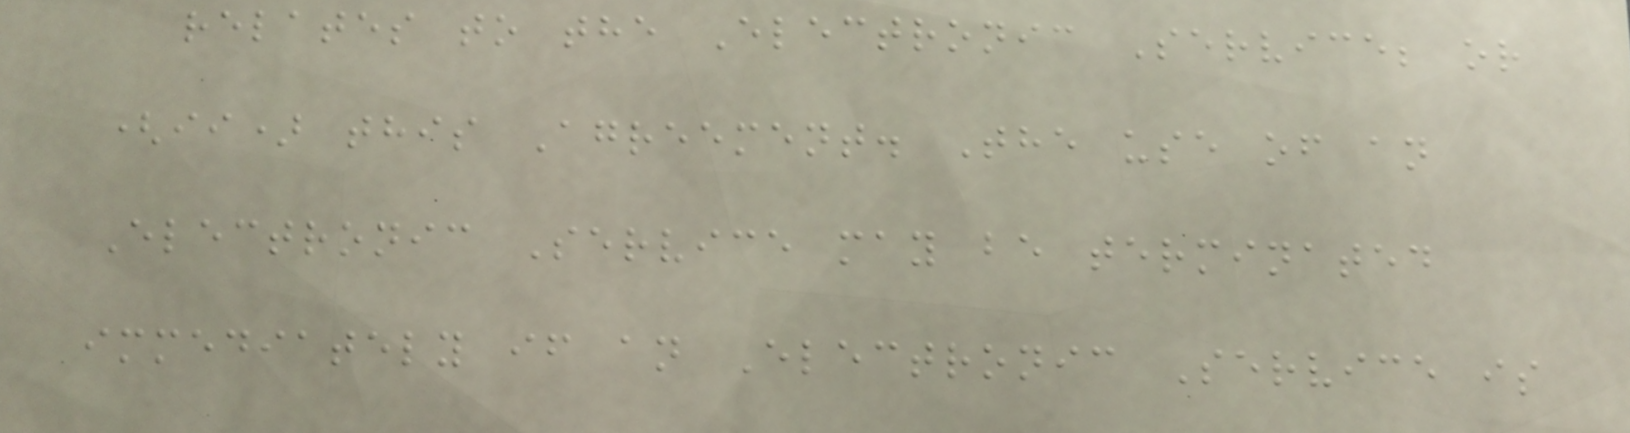relates to the Electronic Service; or
(ii) this Agreement. The use of an
Electronic Service may be terminated
immediately if an Electronic Service is
